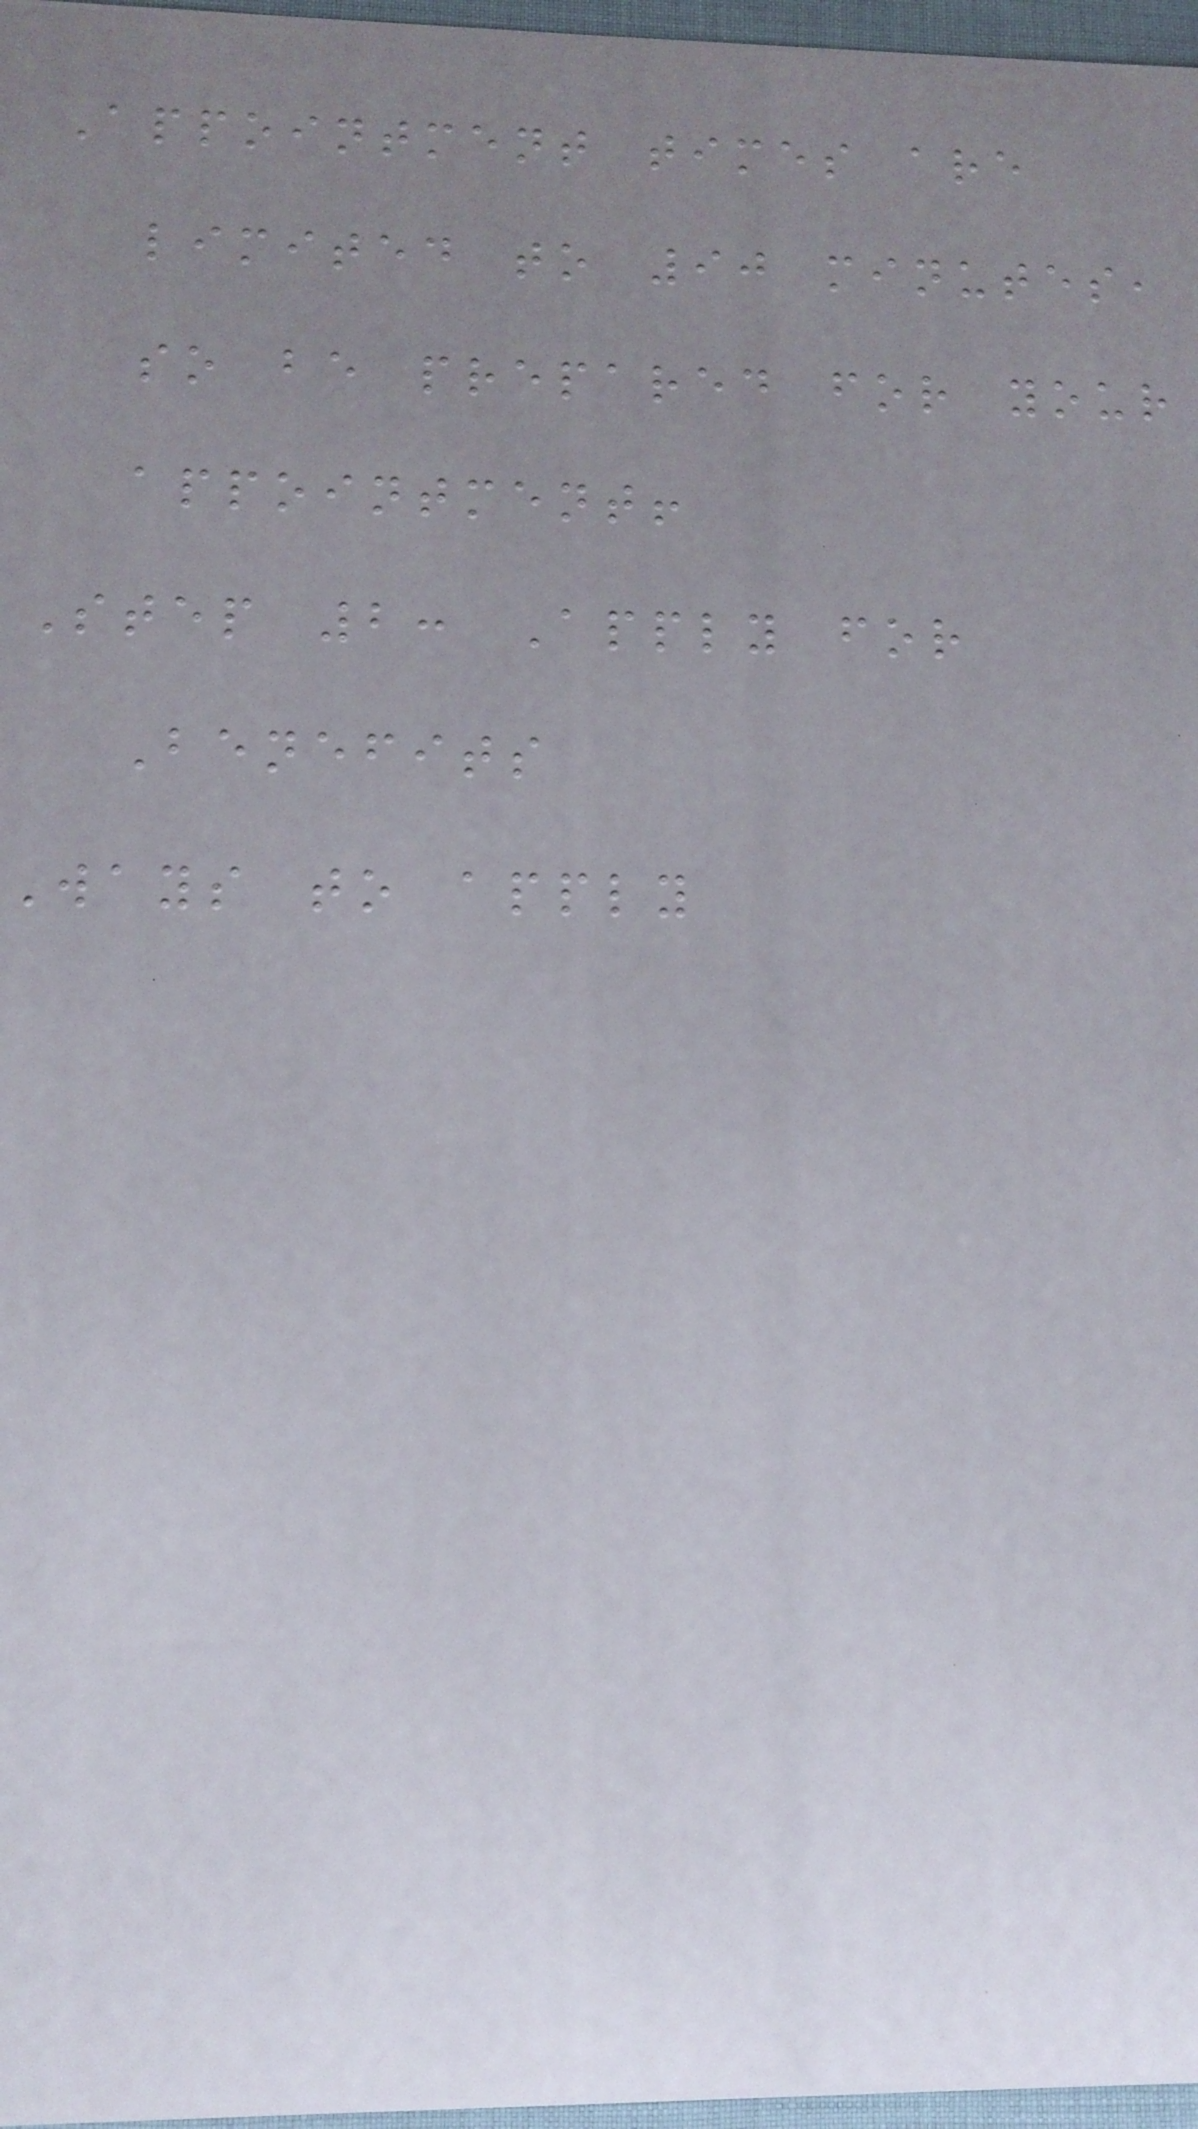Appointment times are
limited to 90 minutes,
so be prepared for your
appointment!
Step 2: Apply for
Benefits
Ways to apply
